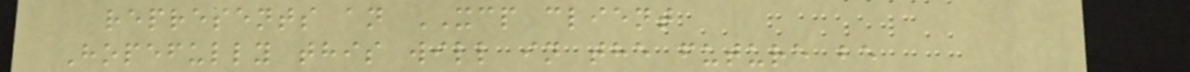represents an XCP client
Hopefully this will in the future be
